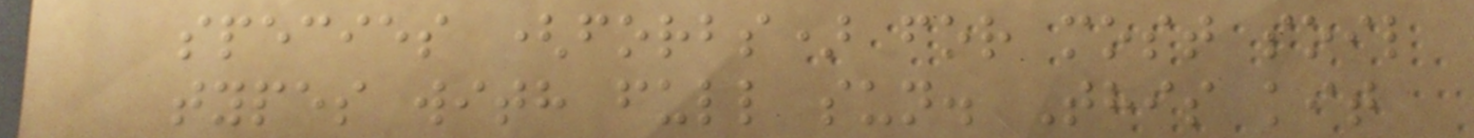species (forbs) for most soil
types with full sun. This kit
